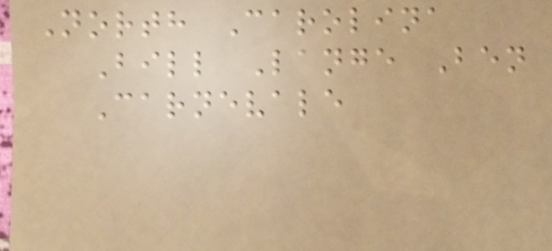North Carolina
Bill Lange Ben
Carnevale
